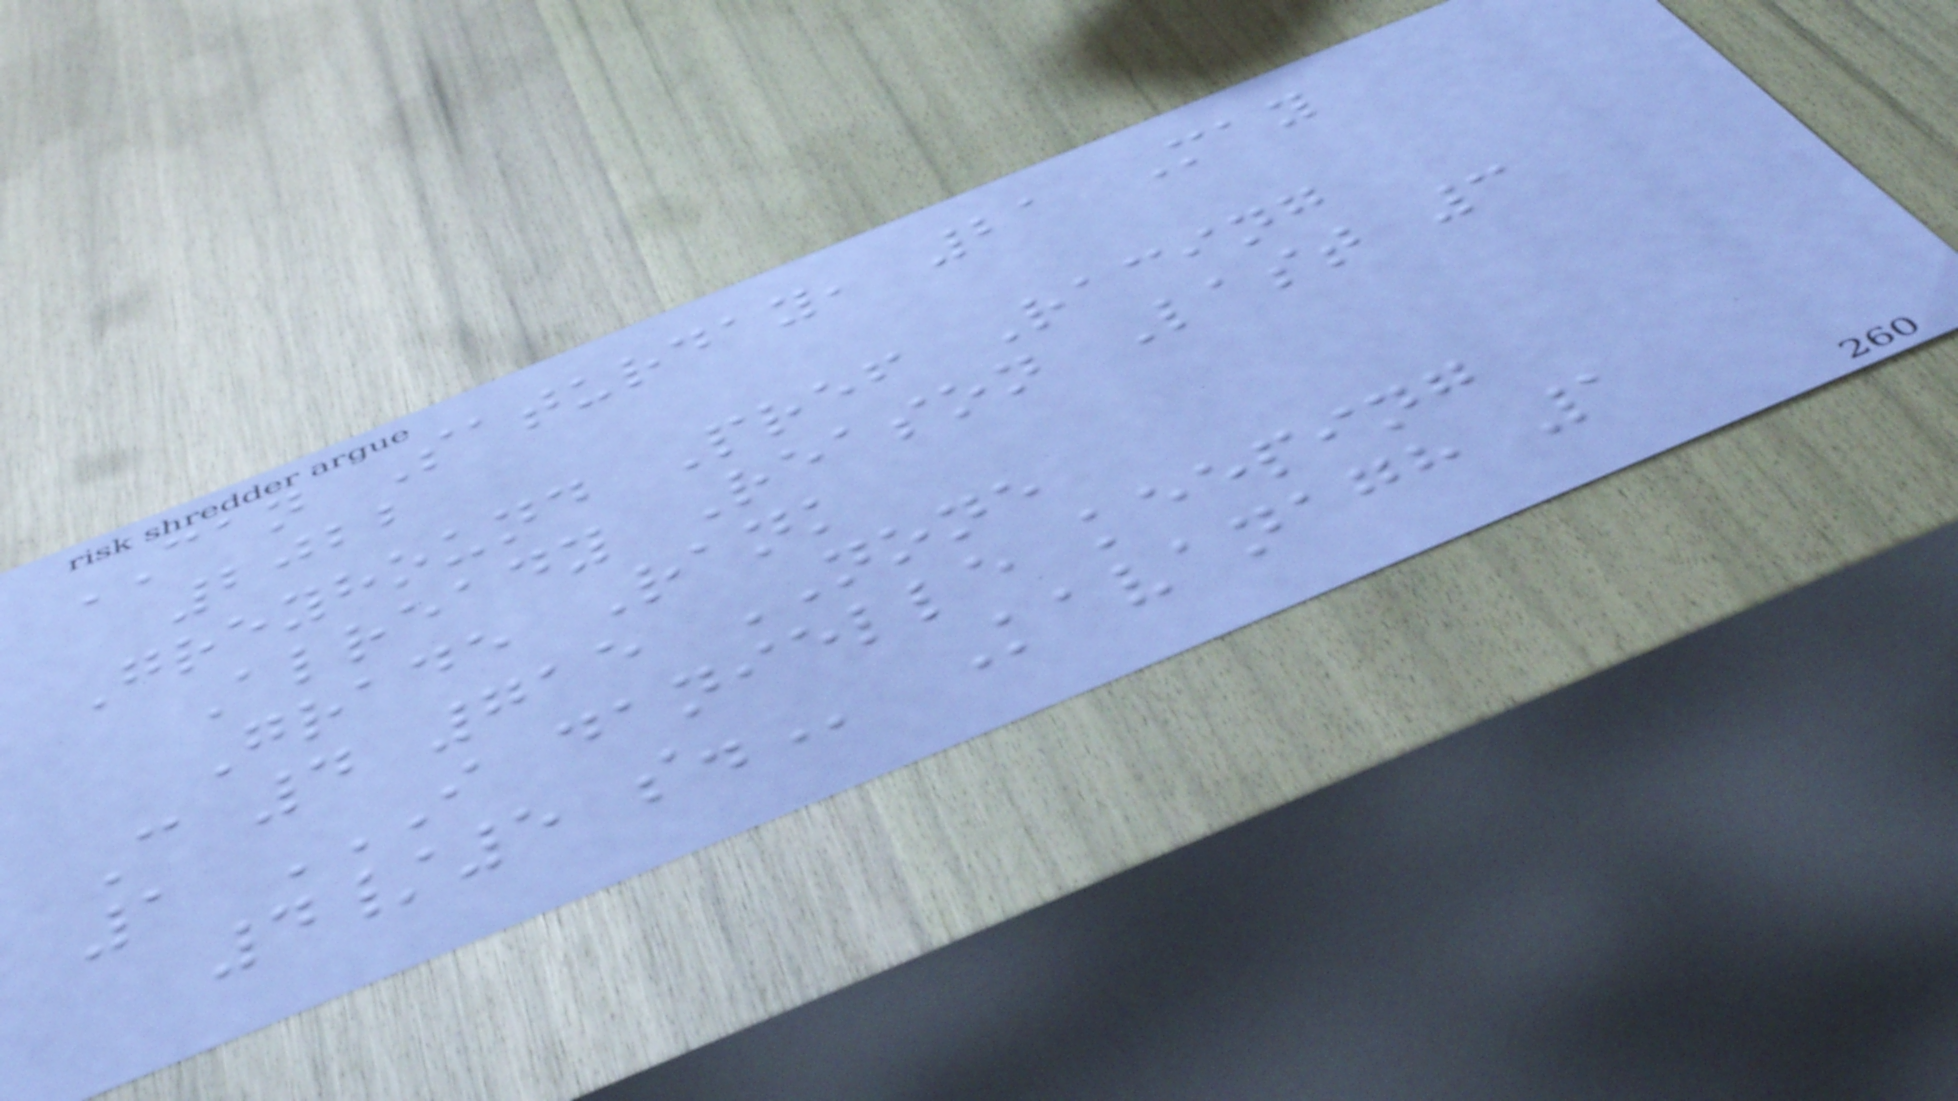CAN Saturday, 21 May
2022
Greyhound Pref Racing
Already Reason Last 3
Grade Rank
C 4 715 NONE
1 I DANIELLE KEEPING
4/5 S. Kavanagh 1
